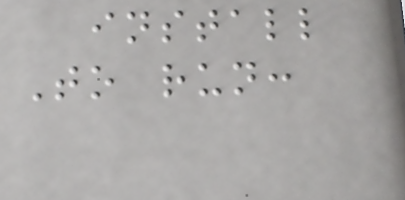install
To run:
